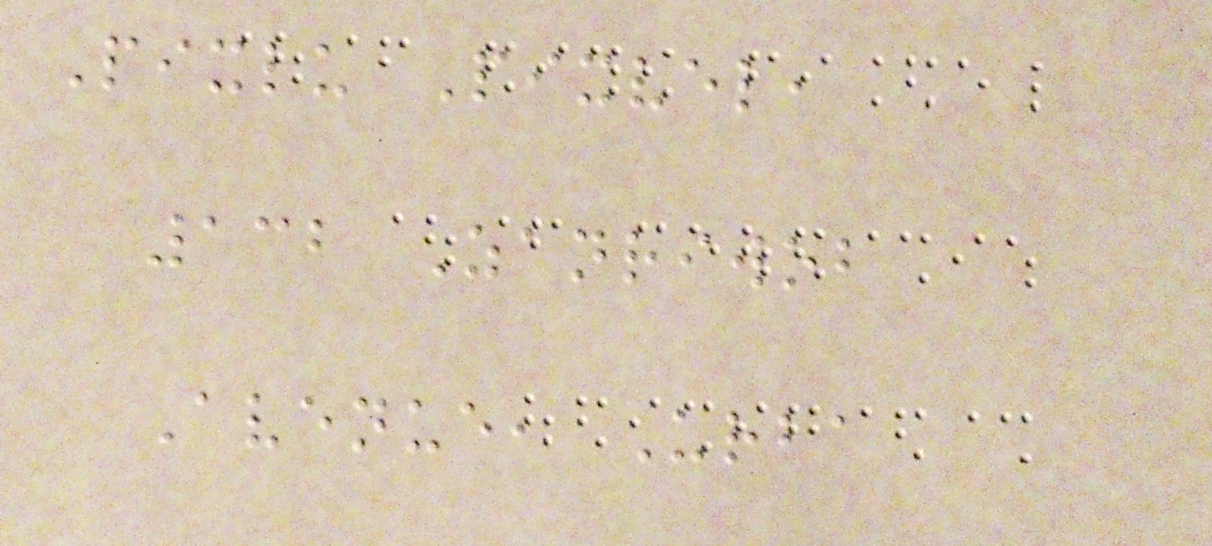Pixlu Pixvel,
132 Zanriwob
Avenue, Urba
